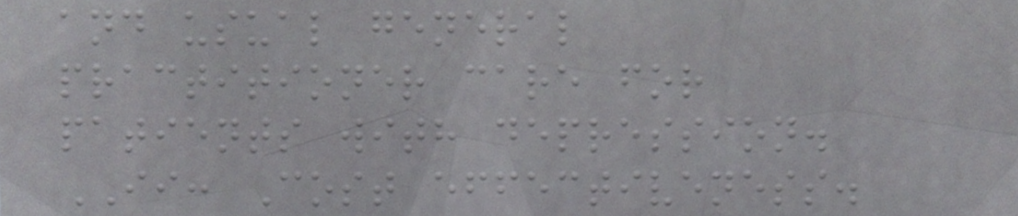and usual general
practitioner care for
patients with depression.
II: Cost effectiveness.
